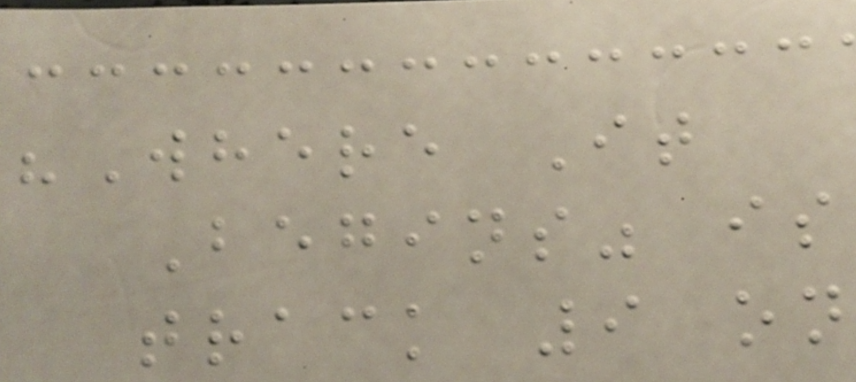"Where It
Begins" is
track 9 on
